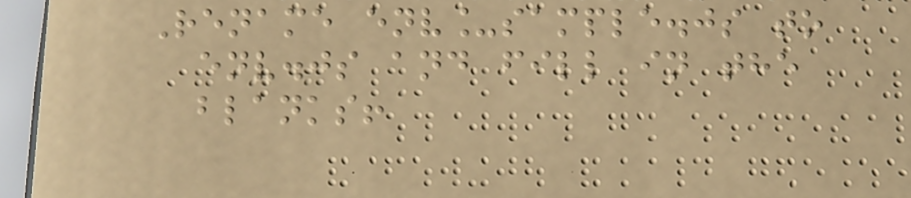Rename env_sample.js to
env.js and fill in the
blanks!
